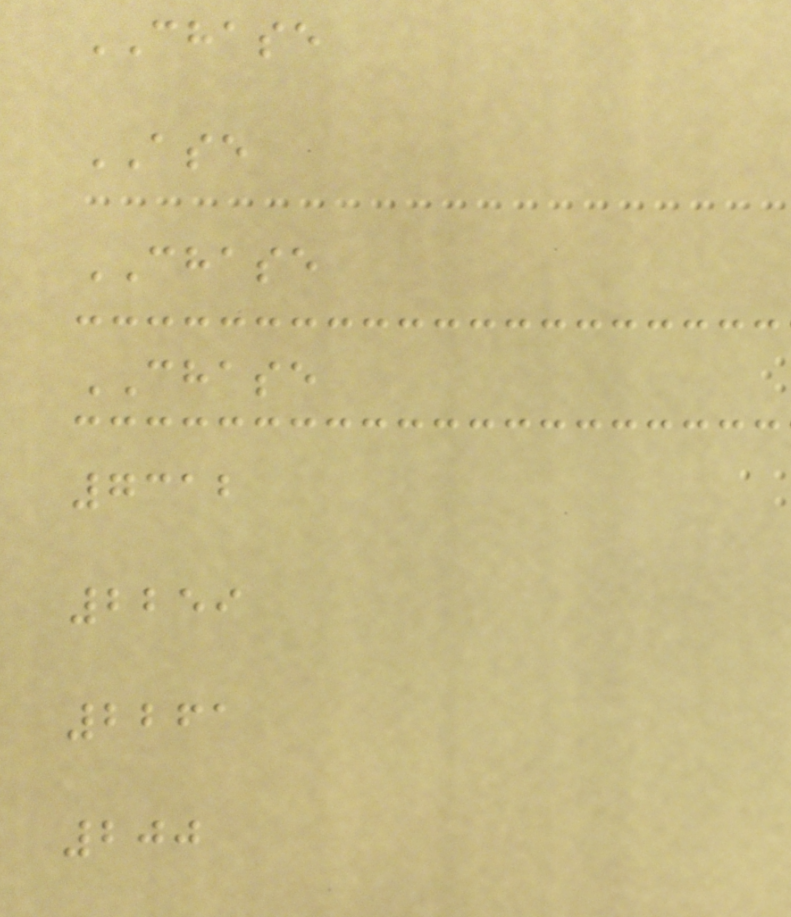CHASE
ASE
CHASE
CHASE
7312
2259
2261
200
